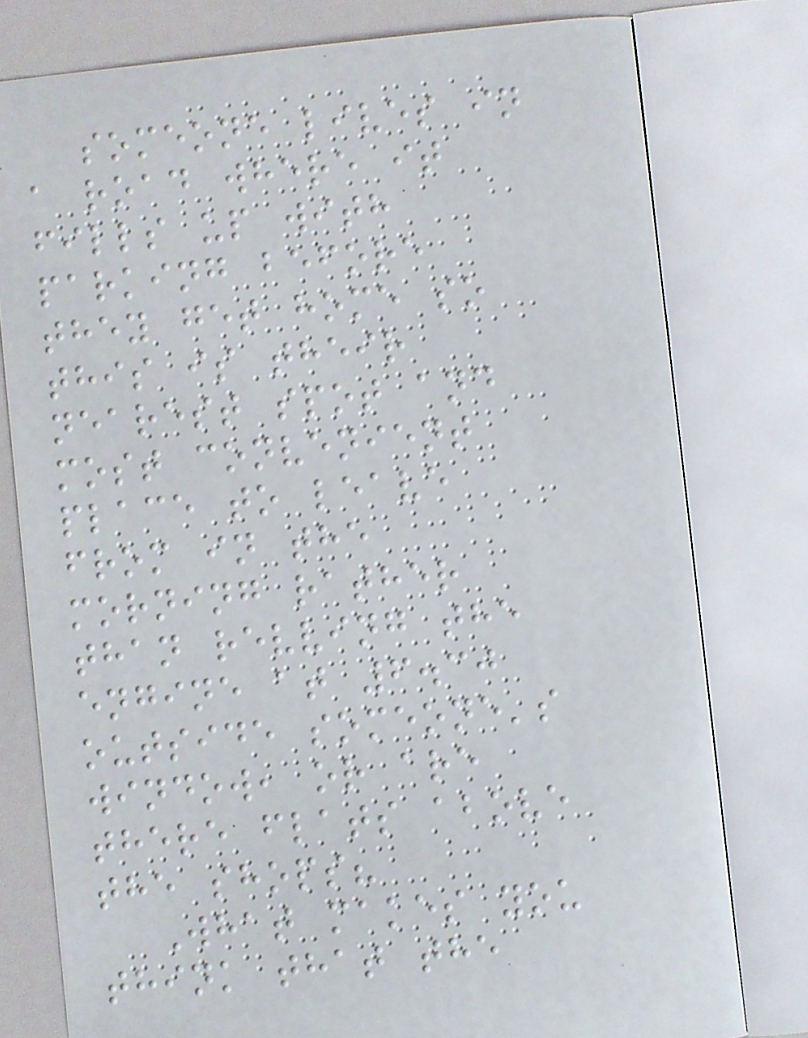someone lives in
a road where it
fills up with
parking before
they get home so
this is their
nearest spot and
most convenient
place to leave
from in the
morning rather
than revving the
engine at 6.30
outside someone's
window, or are
there flats above
the shops?
What makes you
think that the
